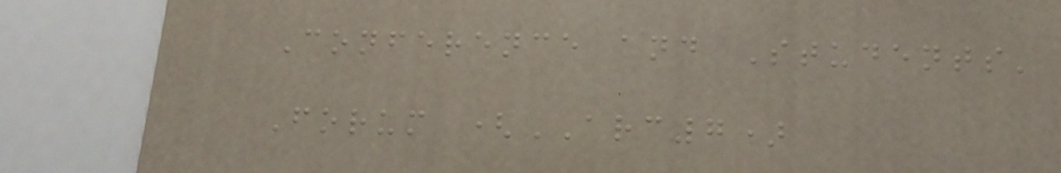Conference and Students'
Forum (ARC7)
